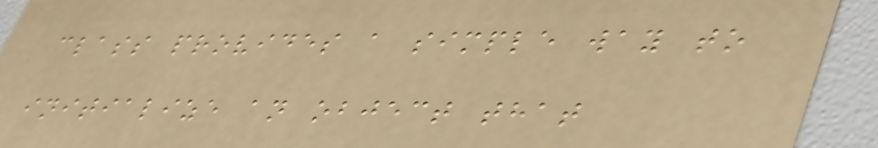class provides a simple way to
initialize an object that
